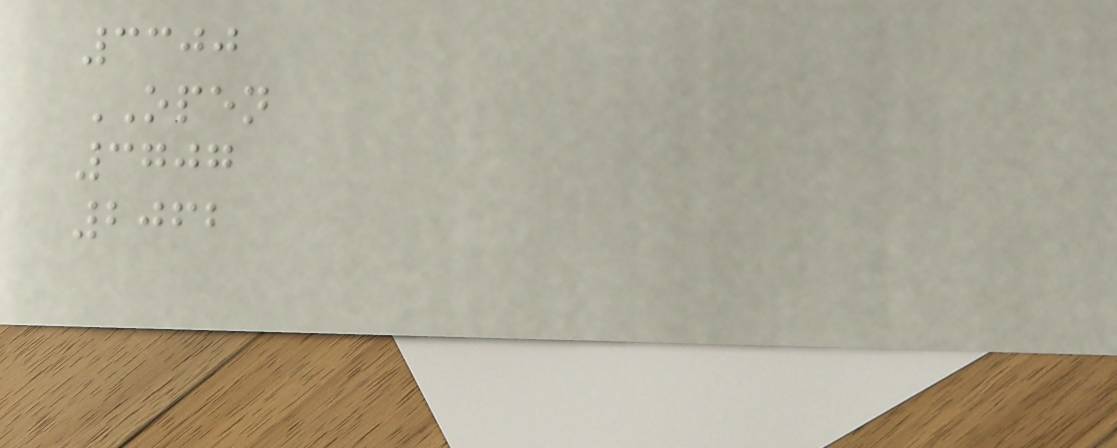3300
OPEN
3707
2062
